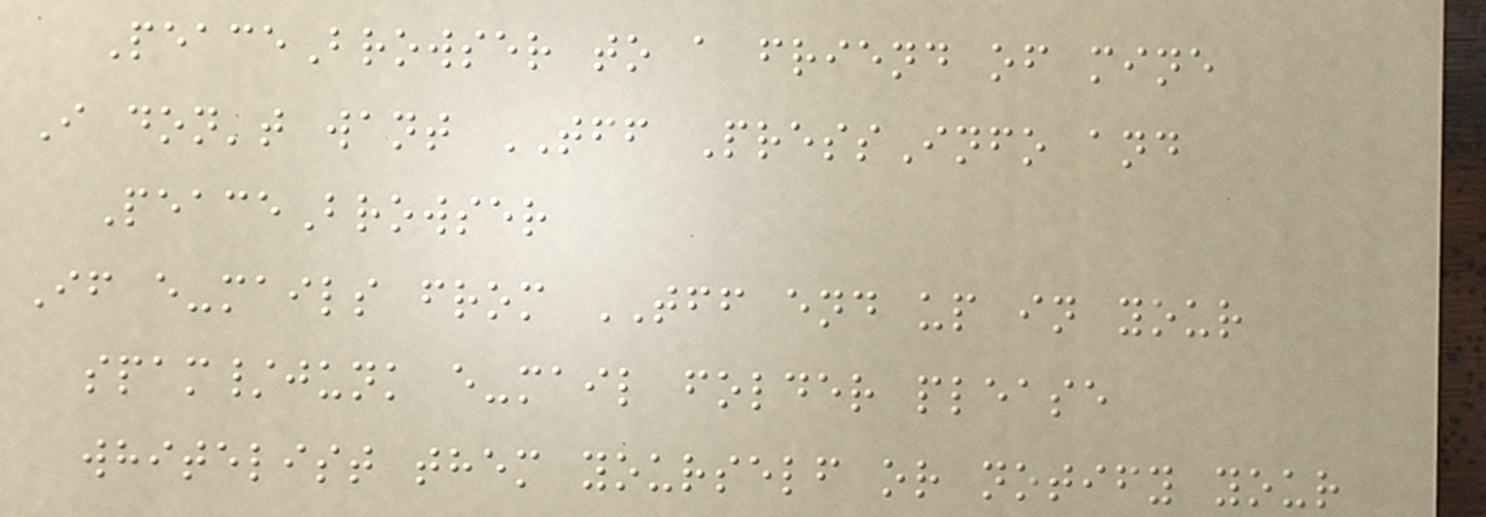PeaceBrowser to a friend of mine
I don't want TFF PressInfo and
PeaceBrowser
If e-mails from TFF end up in your
spam/junk e-mail folder please
whitelist them yourself or notify your
